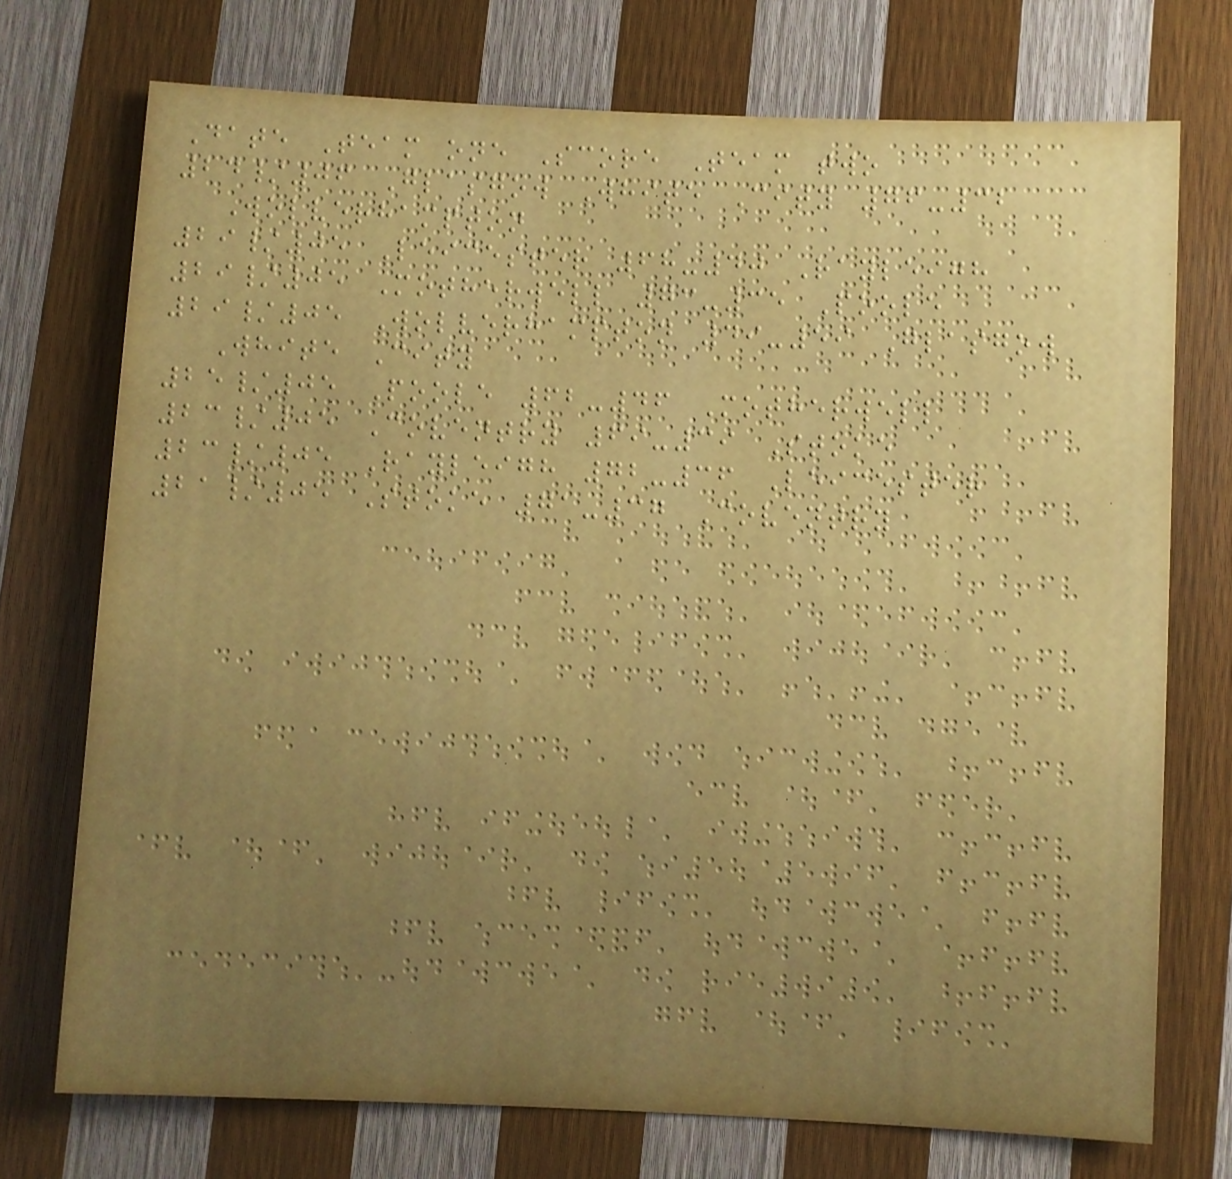Date Team one Score Team two
24/06 Glasgow White City 76-32
Wolverhampton
29/05 Leicester 68-40 Rayleigh
29/05 Motherwell 73-35 Poole
29/05 Wolverhampton 49-59 Glasgow
White City
25/05 Poole 62-46 Motherwell
23/05 Coventry 69-39 Stoke
23/05 Rayleigh 72-36 Leicester
21/05 Stoke 71-37 Coventry
